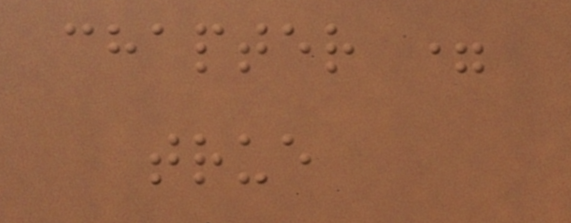chapter =
true
